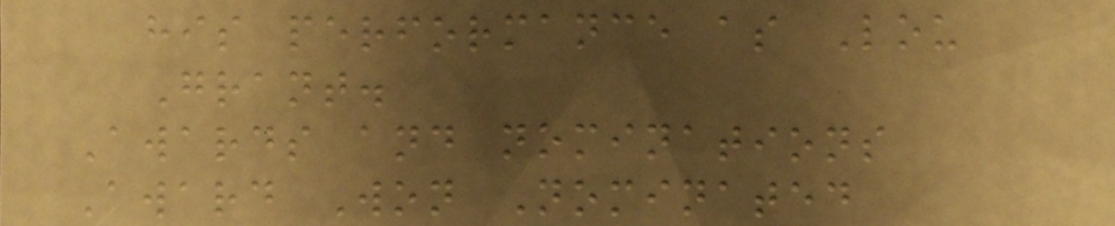his performance as Lou
Grant.
Awards and nominations
Award Won Nominated
